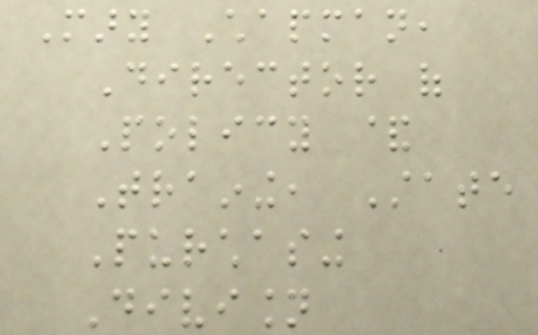Mary Chapman,
Director of
Policy &
Training, State
Purchasing
Division
